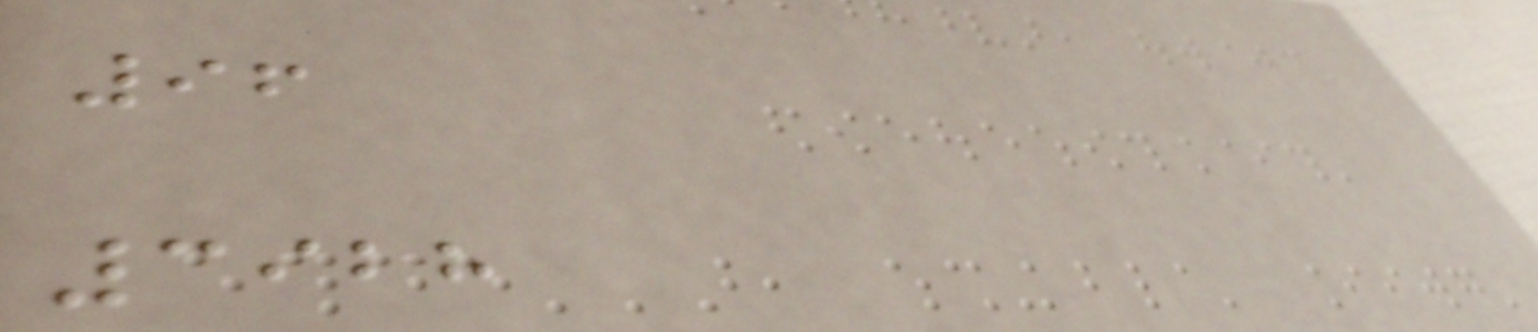96
3928
